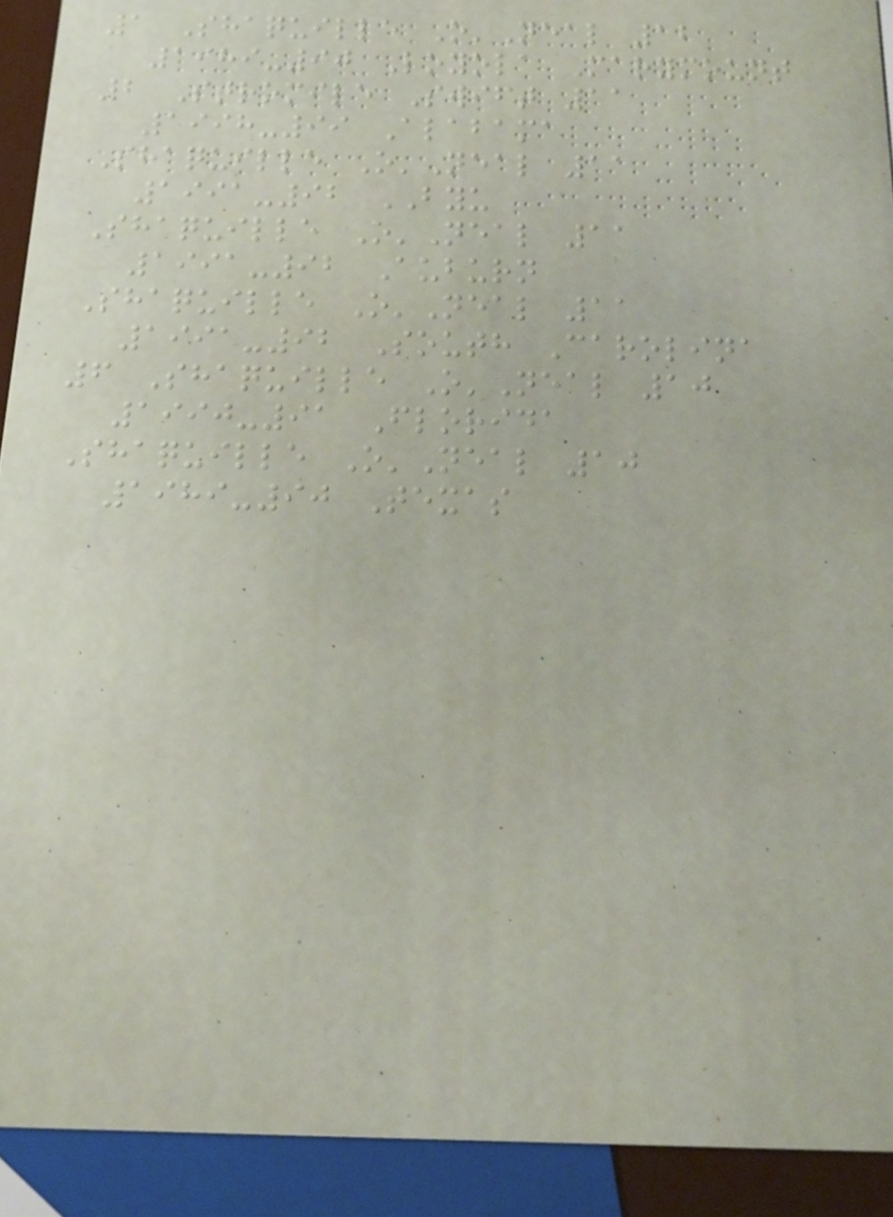1 Shaquille O'Neal 12
1989-90 Loyola Marymount
2 Stromile Swift 11
1998-99 Alabama
Shaquille O'Neal 11
1991-92 BYU
Shaquille O'Neal 11
1991-92 Auburn
Shaquille O'Neal 11
1991-92 South Carolina
6 Shaquille O'Neal 10
1990-91 Florida
Shaquille O'Neal 10
1989-90 Texas
